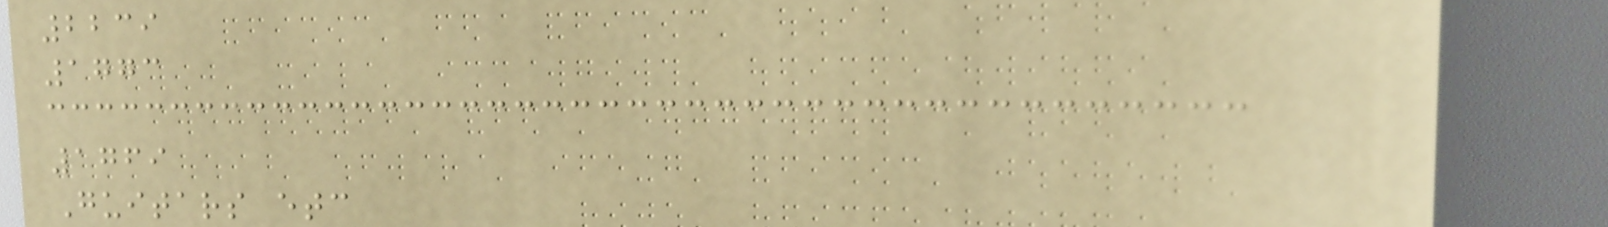2239
1773
1769
Guitars etc
